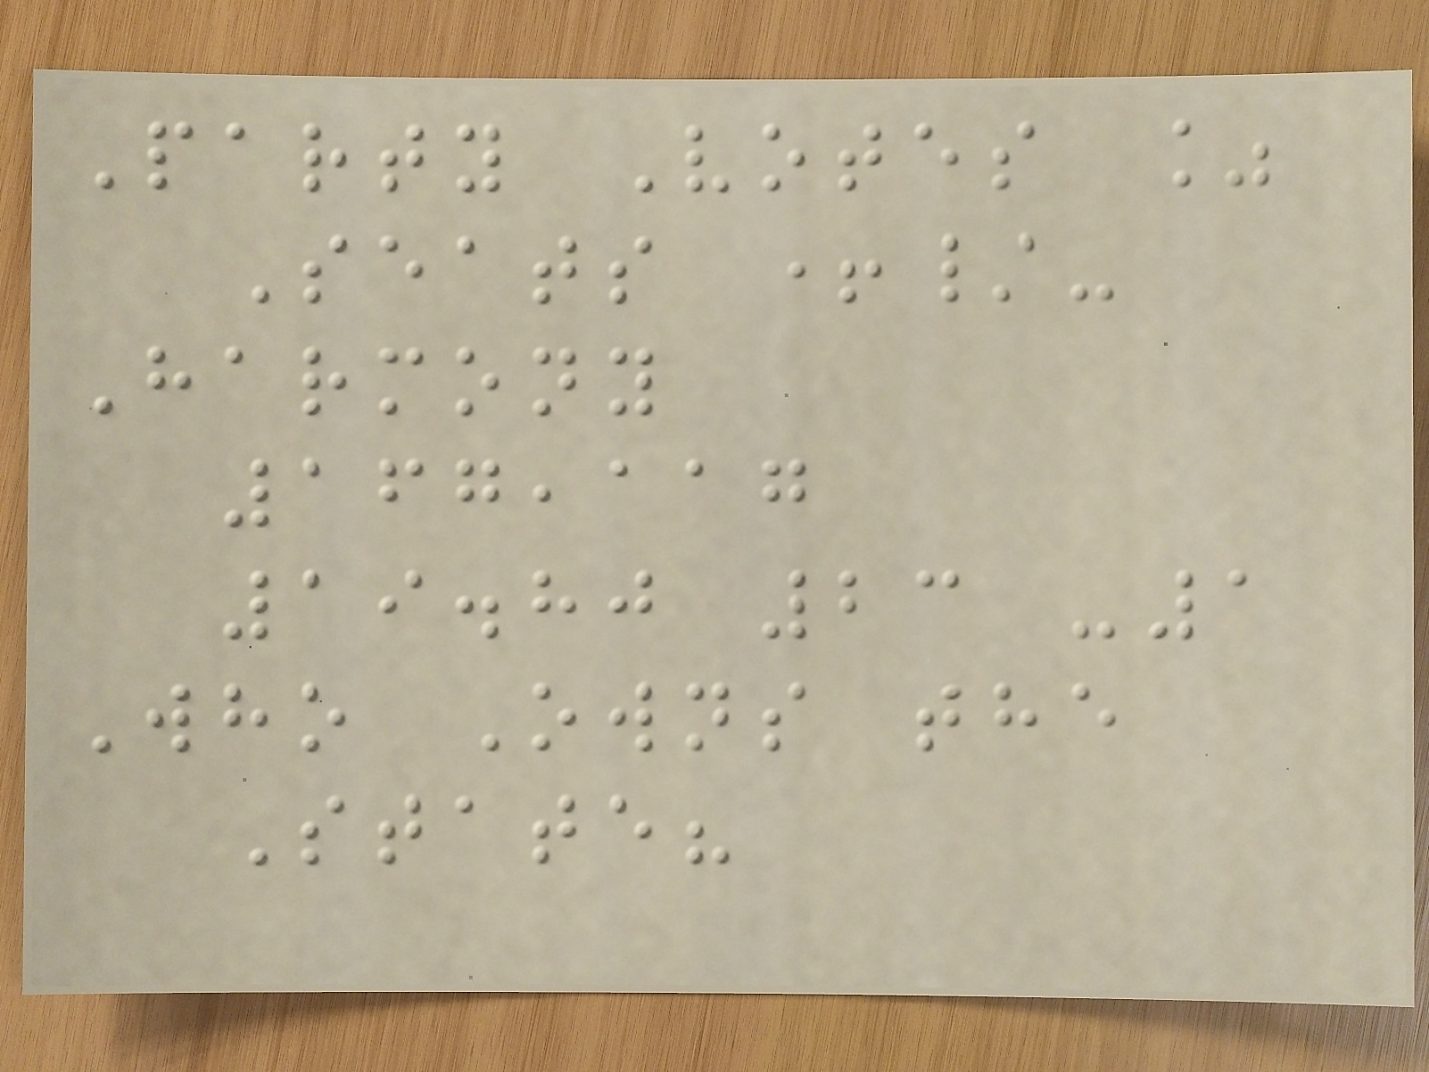Party Votes %
Seats +/-
Harmony
167,117
19.80 23 -1
Who Owns the
State?
